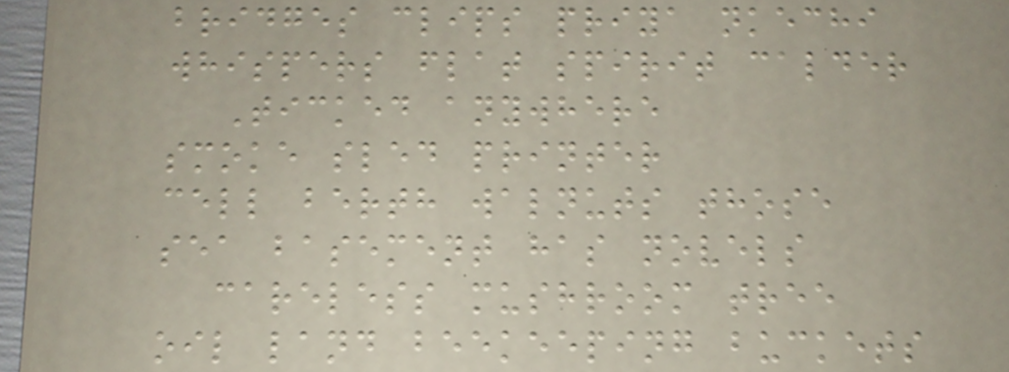bridges clips priya nkechi
whispers flat spirit calder
Ticked anywhere
smoke sled printer
cell berth walnuts those
sea basement has novels
careless mushroom tree
oil land beekeeping buckets
